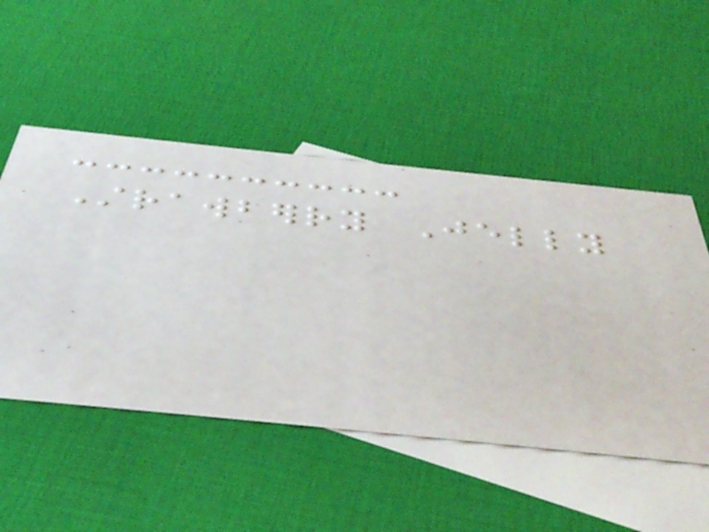Strawberry Jelly
